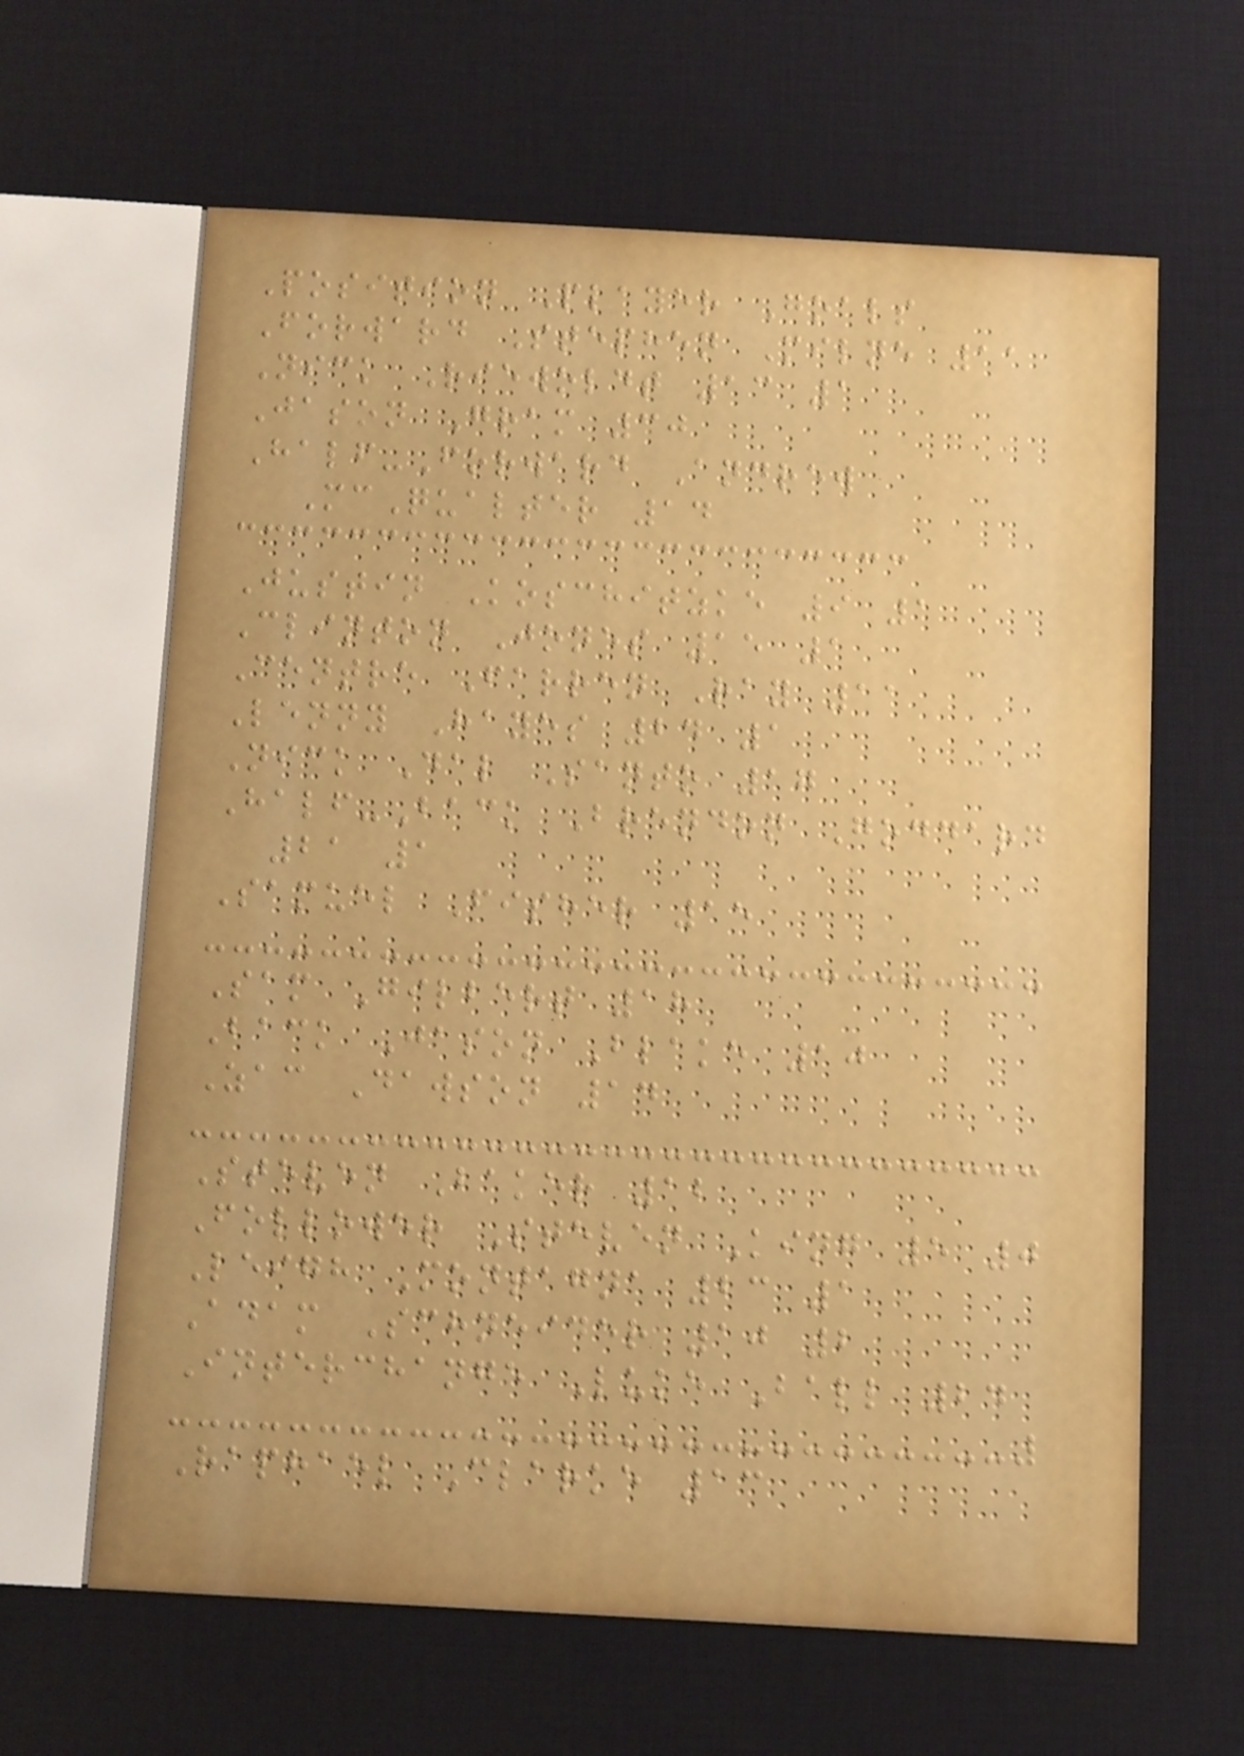Position Player Goals
Forward Stephen Milne 11
Nick Riewoldt 13 1
Jason Gram 30
Half-Forward Andrew
McQualter 14
Justin Koschitzke 9 1
Clinton Jones 15 1
Centre Farren Ray 11
Lenny Hayes 24 1
Nick Dal Santo 17
Half-Back Brendon Goddard
21 1
Samuel Fisher 15
Sam Gilbert 18
Back Jason Blake 10
Zac Dawson 14
Steven Baker 12
Follower Steven King 5 0
Leigh Montagna 23 1
Adam Schneider 10 2
Interchange Luke Ball 24
Raphael Clarke 13
